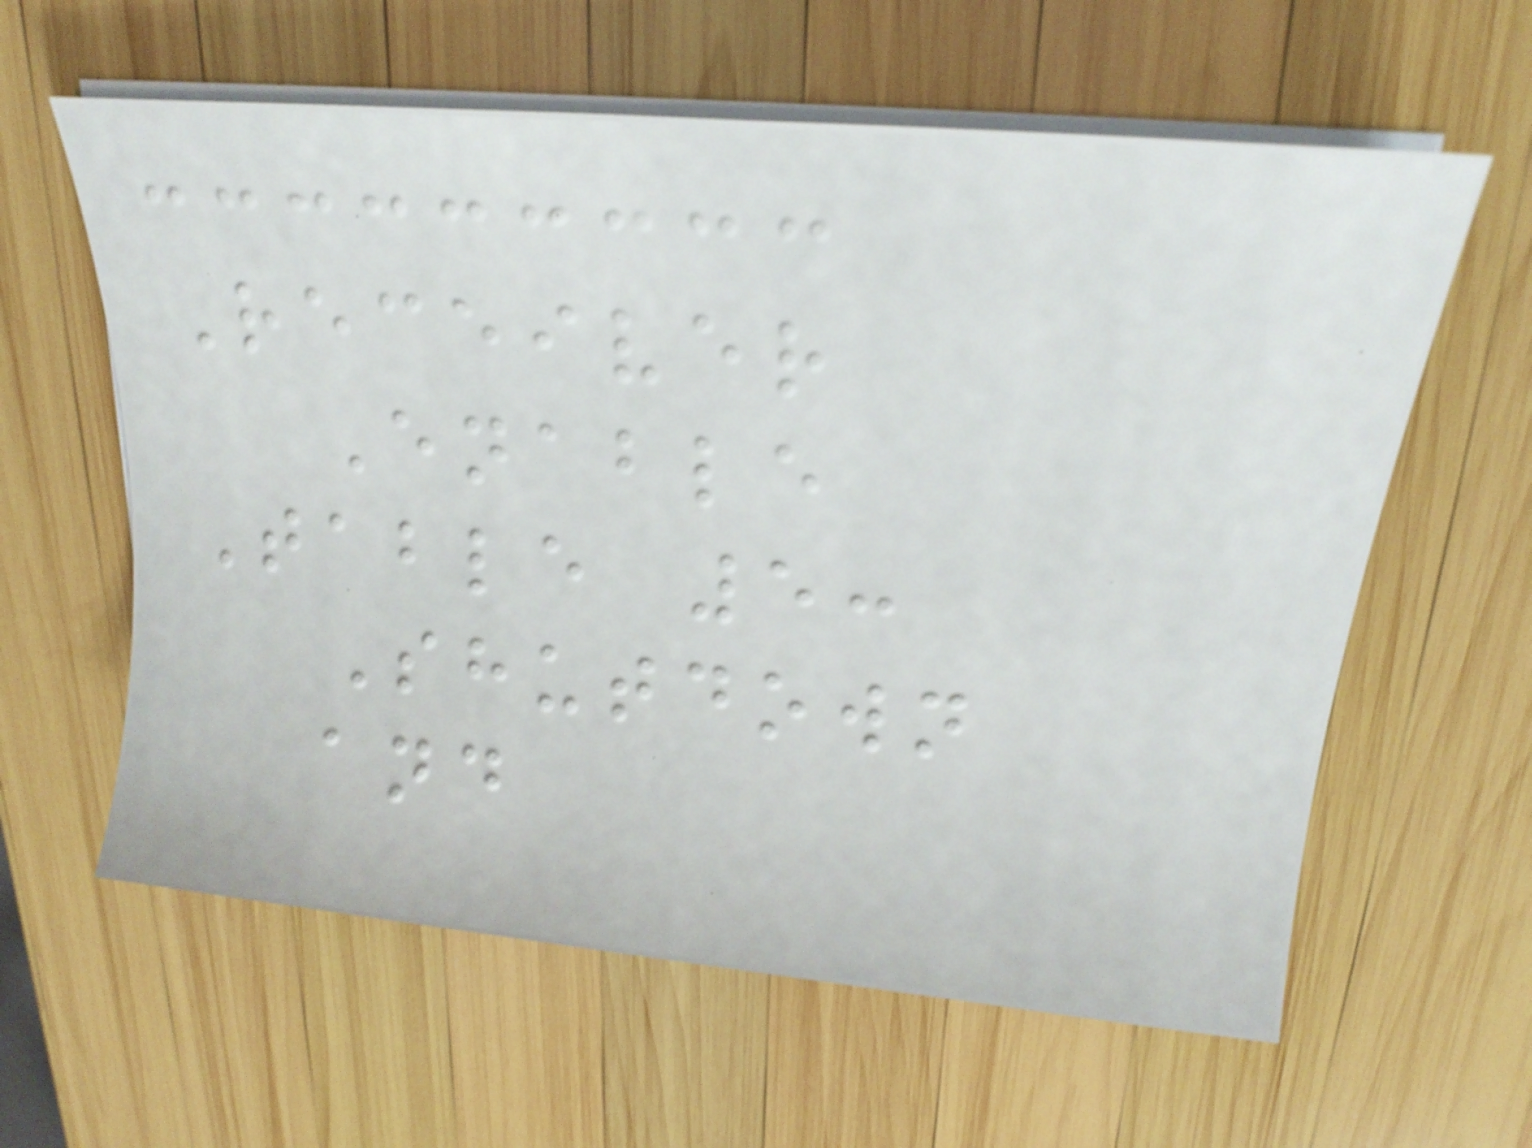Receiver
Enable
Table 5:
Shutdown
and
